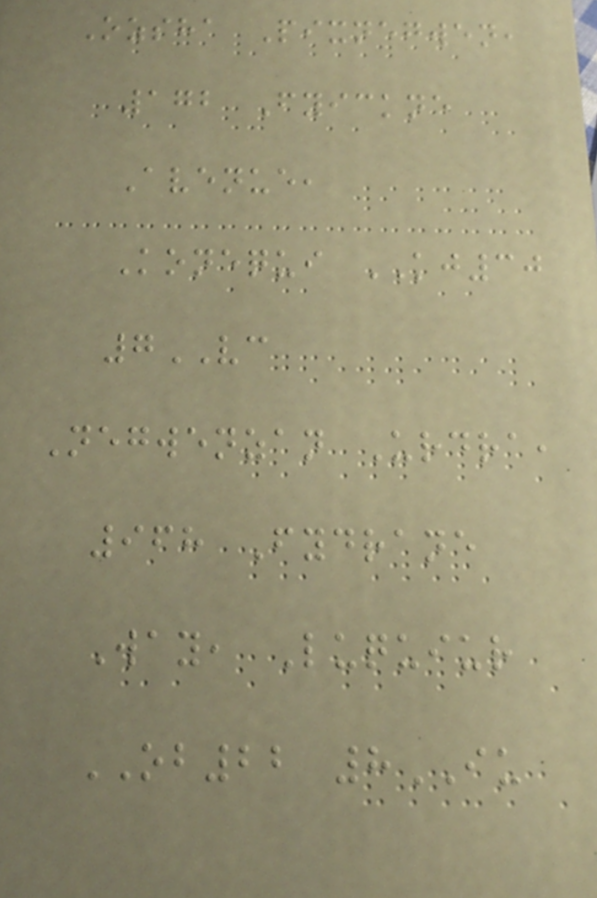Ozsha Pixnegwen,
172 Fyickne
Avenue,
Konequi KJ30
7VC
Negwenzan Urdra,
968 Fydrane
Way, Luquiur
OB22 8IU
